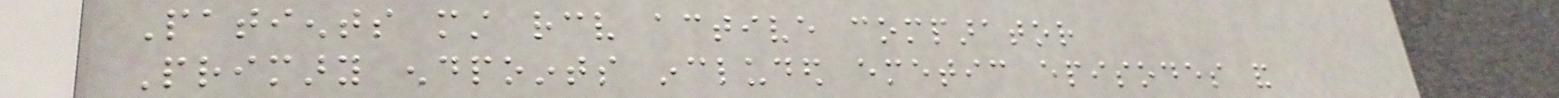Patients must receive active comparator
Primary endpoints included emetic episodes and
